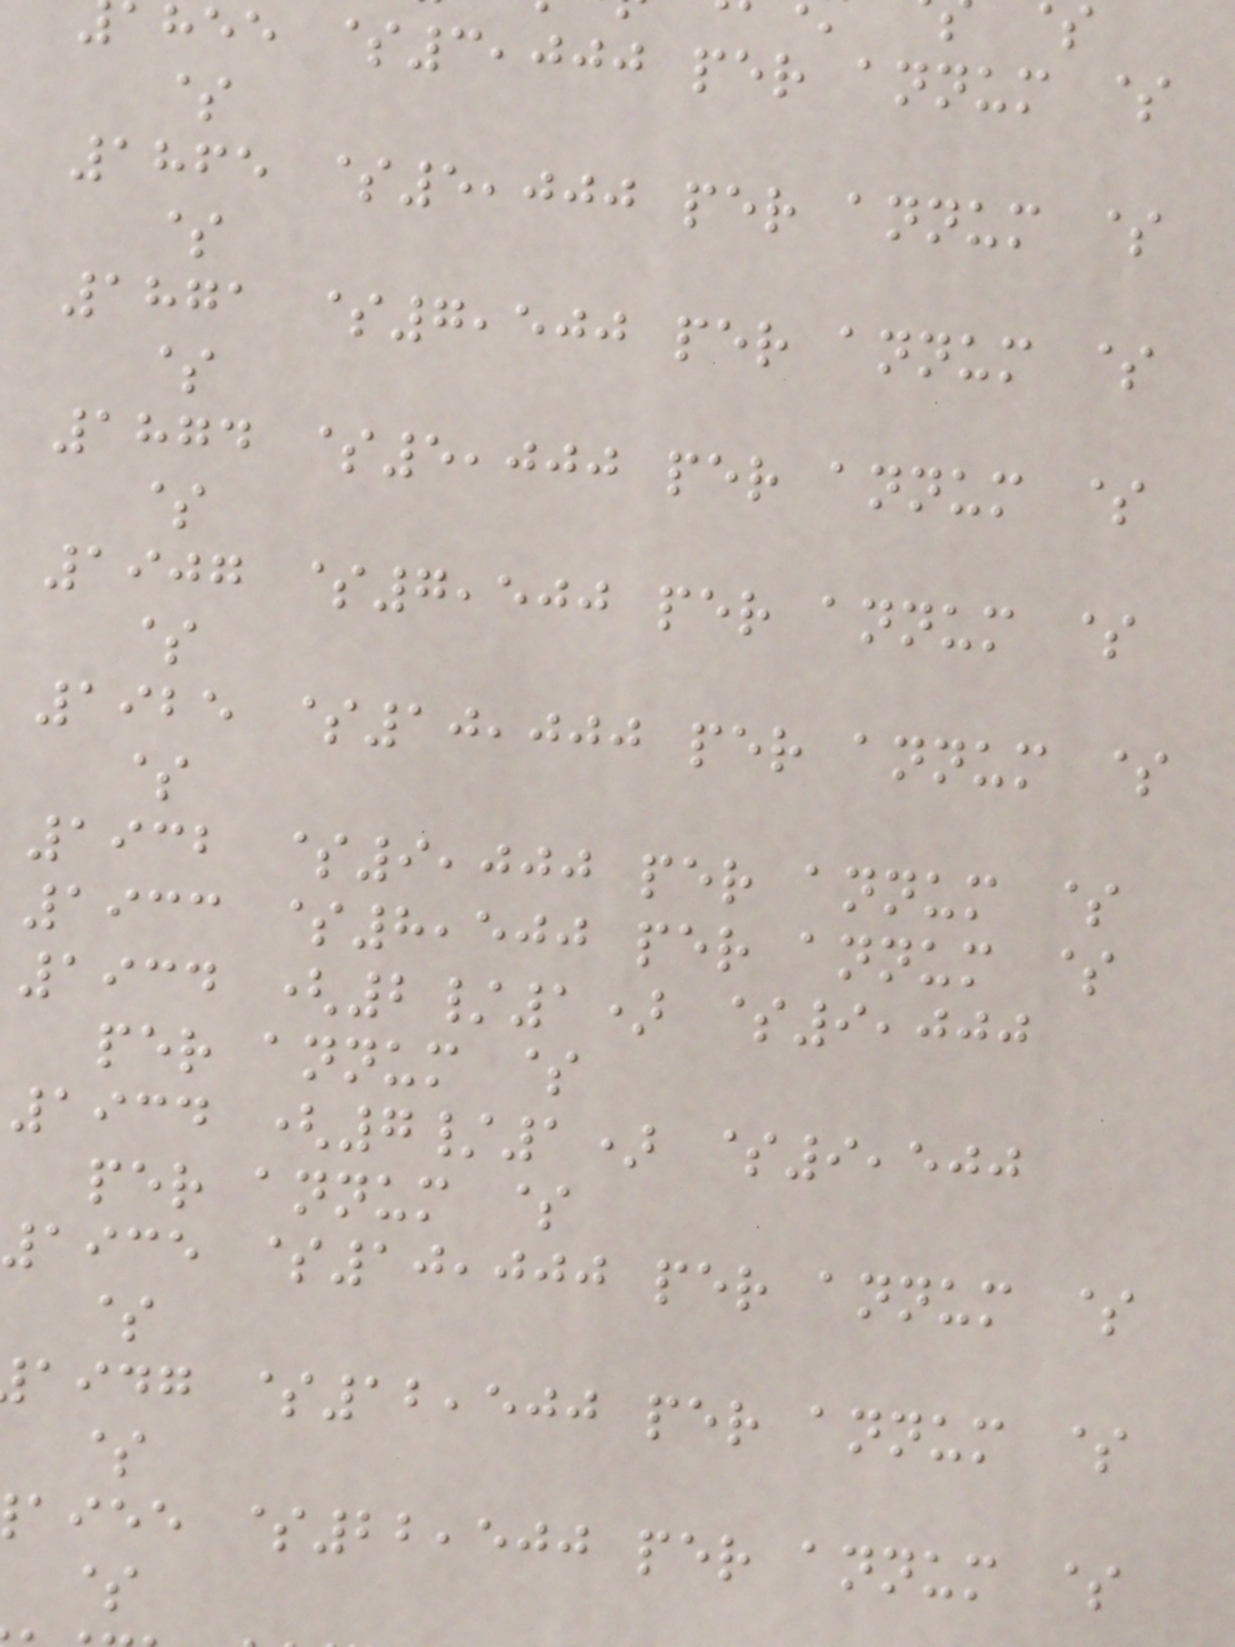hee $3,000 per annum $
$
1865 $5,000 per annum $
$
1871 $7,500 per annum $
$
1874 $5,000 per annum $
$
1907 $7,500 per annum $
$
1925 $10,000 per annum $
$
1932 $9,000 per annum $
1933 $8,500 per annum $
1934 (2/1) $9,000
per annum $
1934 (7/1) $9,500
per annum $
1935 $10,000 per annum $
$
aidg $12,500 per annum $
$
aiee $22,500 per annum $
$
